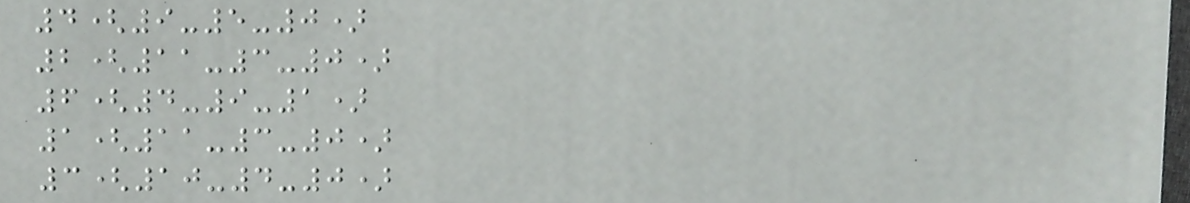4(9-5-0)
2(11-3-0)
6(4-9-1)
1(11-3-0)
3(10-4-0)
